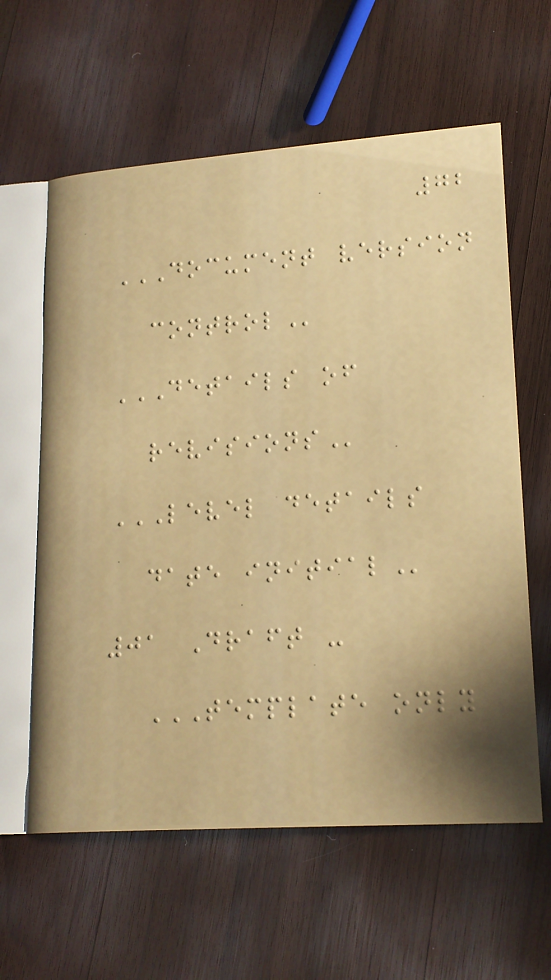72
DOCUMENT VERSION
CONTROL
DETAILS OF
REVISIONS
LEVEL DETAILS
DATE INITIAL
01 Draft -
TEMPLATE ONLY
